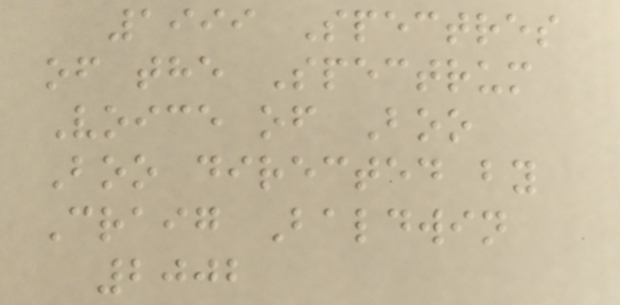1999 Spectres
of the Spectrum
Voice of Boo
Boo directed by
Craig Baldwin
2002
